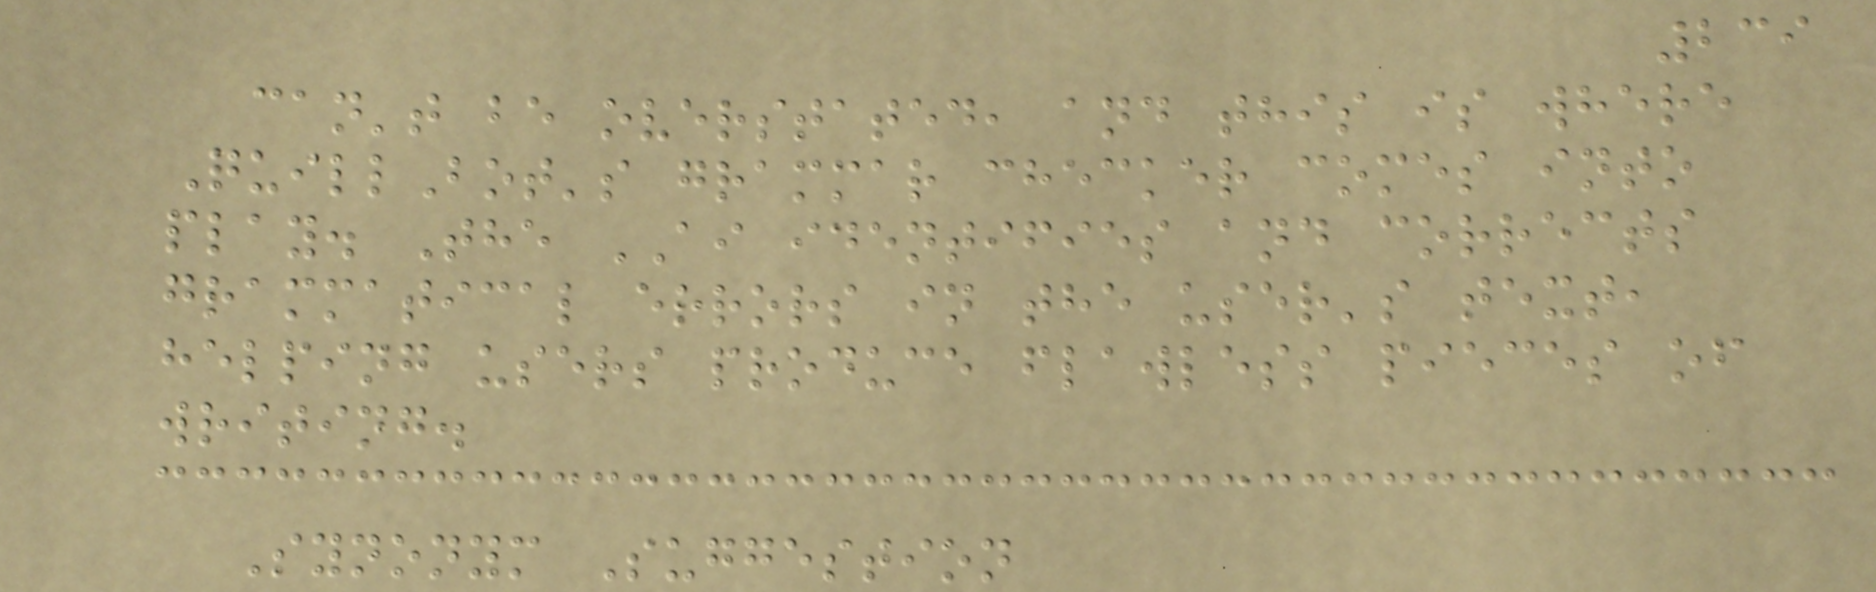239
can't be overstated, and this is where
QuillBot's grammar checker comes into
play. The AI identifies and corrects
grammatical errors in the user's text,
helping users produce flawless pieces of
writing.
Synonym Suggestion
